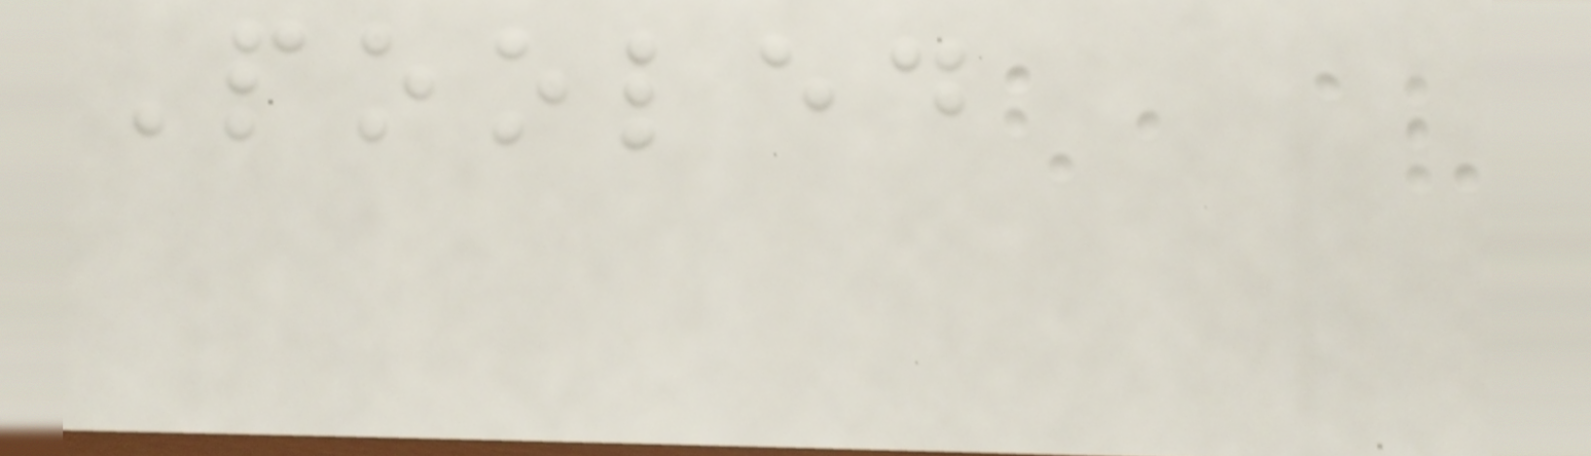Pooled
